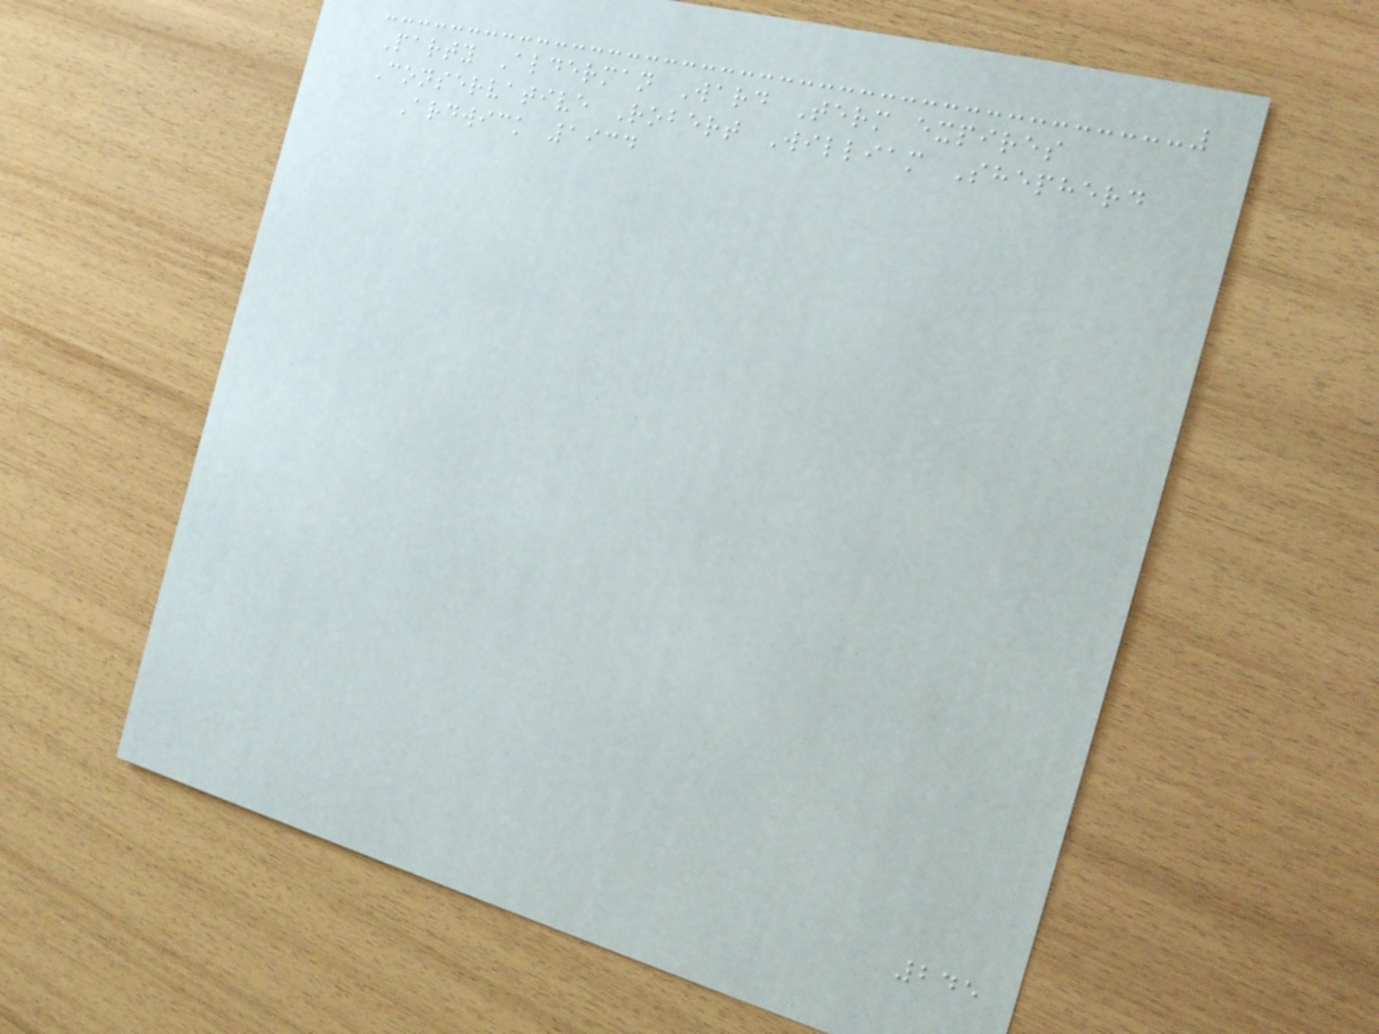Party Alderman Ward Term expires
Conservative Robert William Shepherd
Ardwick 1934
245
